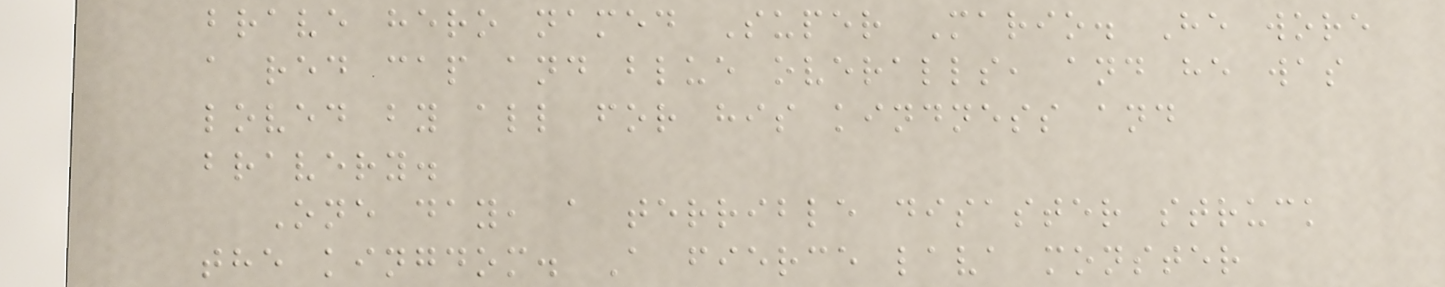brave hero named Super Mario. He wore
a red cap and blue overalls, and he was
loved by all for his kindness and
bravery.
One day, a terrible disaster struck
the kingdom. A fierce lava monster
